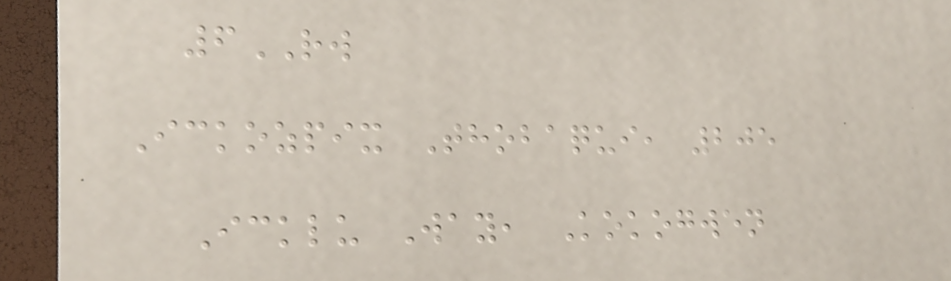6RW
Ickozpix Thobaqui, 205
Icklu Way, Kokogwen
